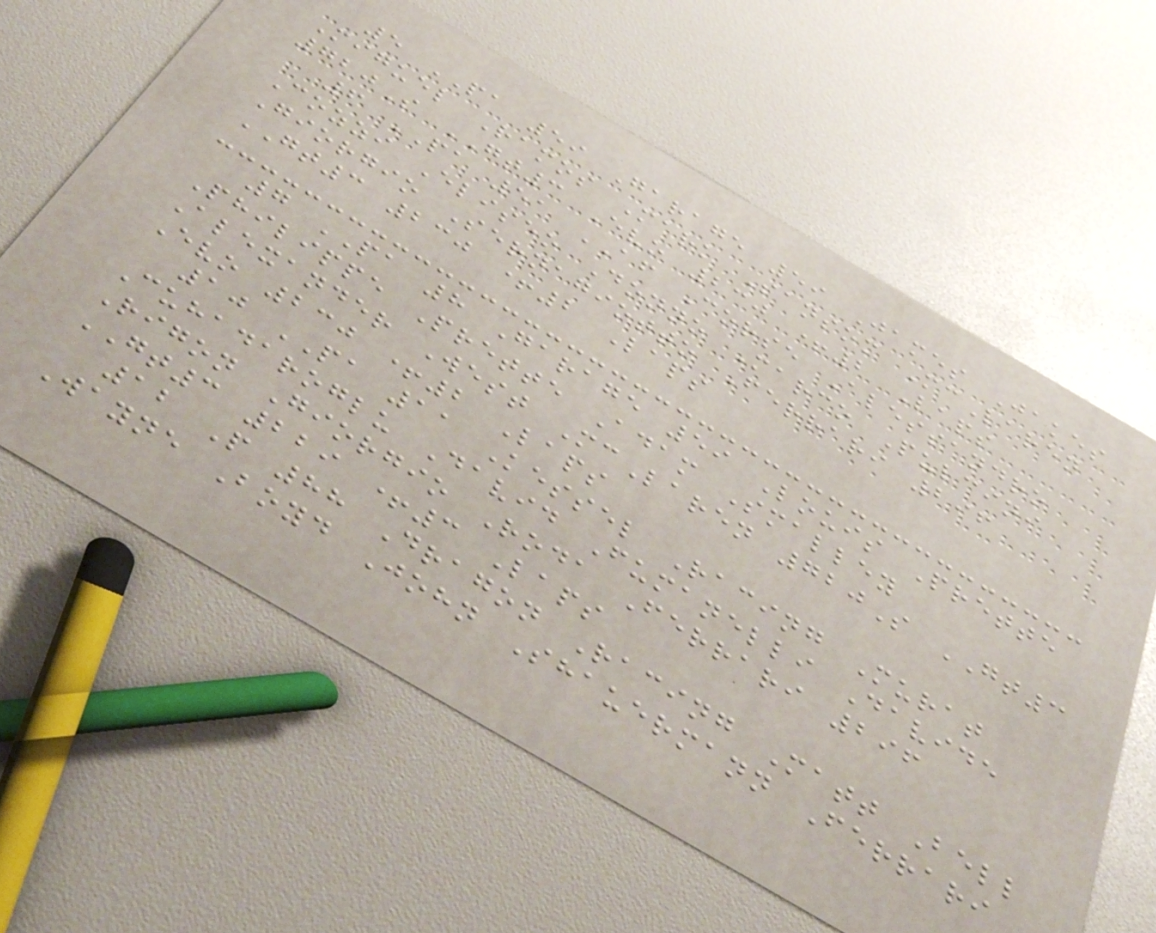5 PA 59 Garage 59 James Jakes
Miguel Ramos Mark Sansom McLaren
720S GT3 Evo 230 +2 Laps
6 PA 51 AF Corse Alessandro
Cozzi Eliseo Donno Marco Pulcini
Giorgio Sernagiotto Ferrari 296
GT3 230 +2 Laps
7 PA 8 Garage 59 Louis Prette
Philippe Prette Adam Smalley
Alexander West McLaren 720S GT3
Evo 230 +2 Laps
10 PA 11 Kessel Racing Murat
Cuhadaroglu David Fumanelli Davide
Rigon Giorgio Roda Ferrari 296
GT3 229 +3 Laps
12 P 88 Dragon Racing Matt Bell
Wayne Boyd John Shauermann Ferrari
